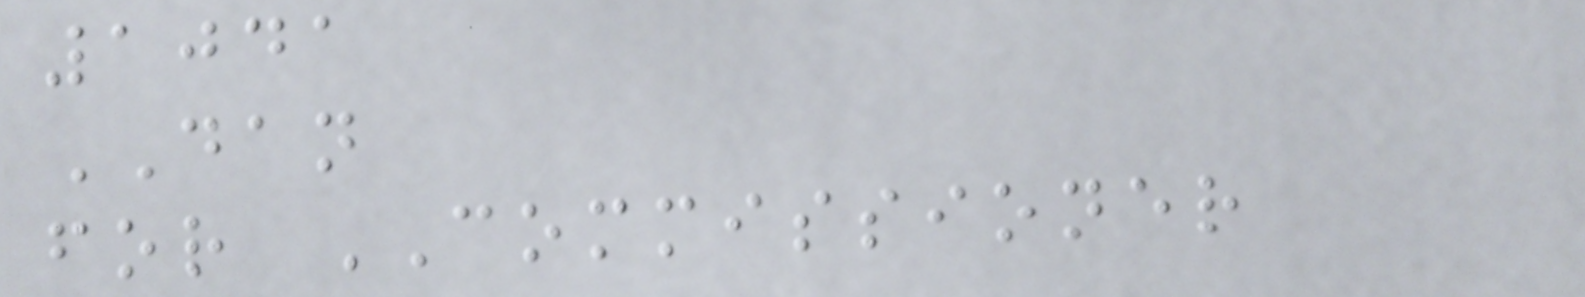1041
DAN
for COMMISSIONER
